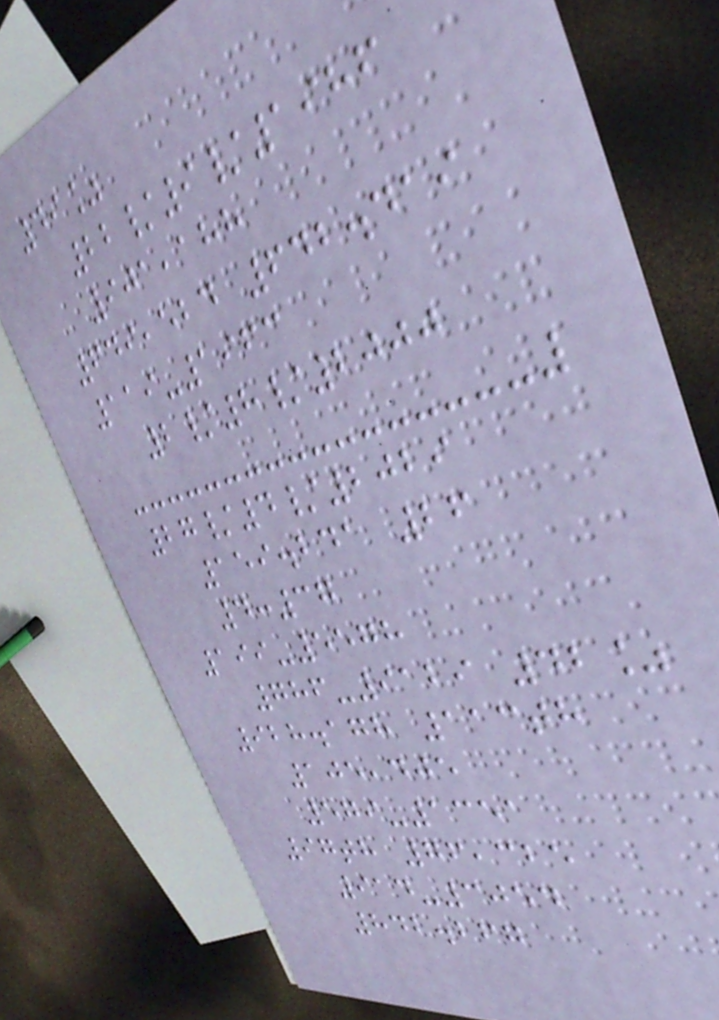49%
22/9/1986
901,188
649,524 642.419
119-1963
2/8/2000
27/4/2029
159.241 26
4:37
199-5578
786-9129 42%
928.178 113th
105,405
579-1351
97th 76,325
914-3054
842.267
